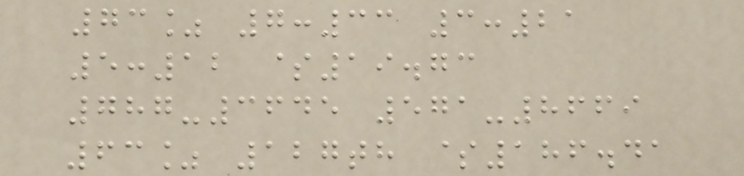73% 7:33 3:21
5:12 $19.73
787-3645 571-8669
63% 127th $186.41
